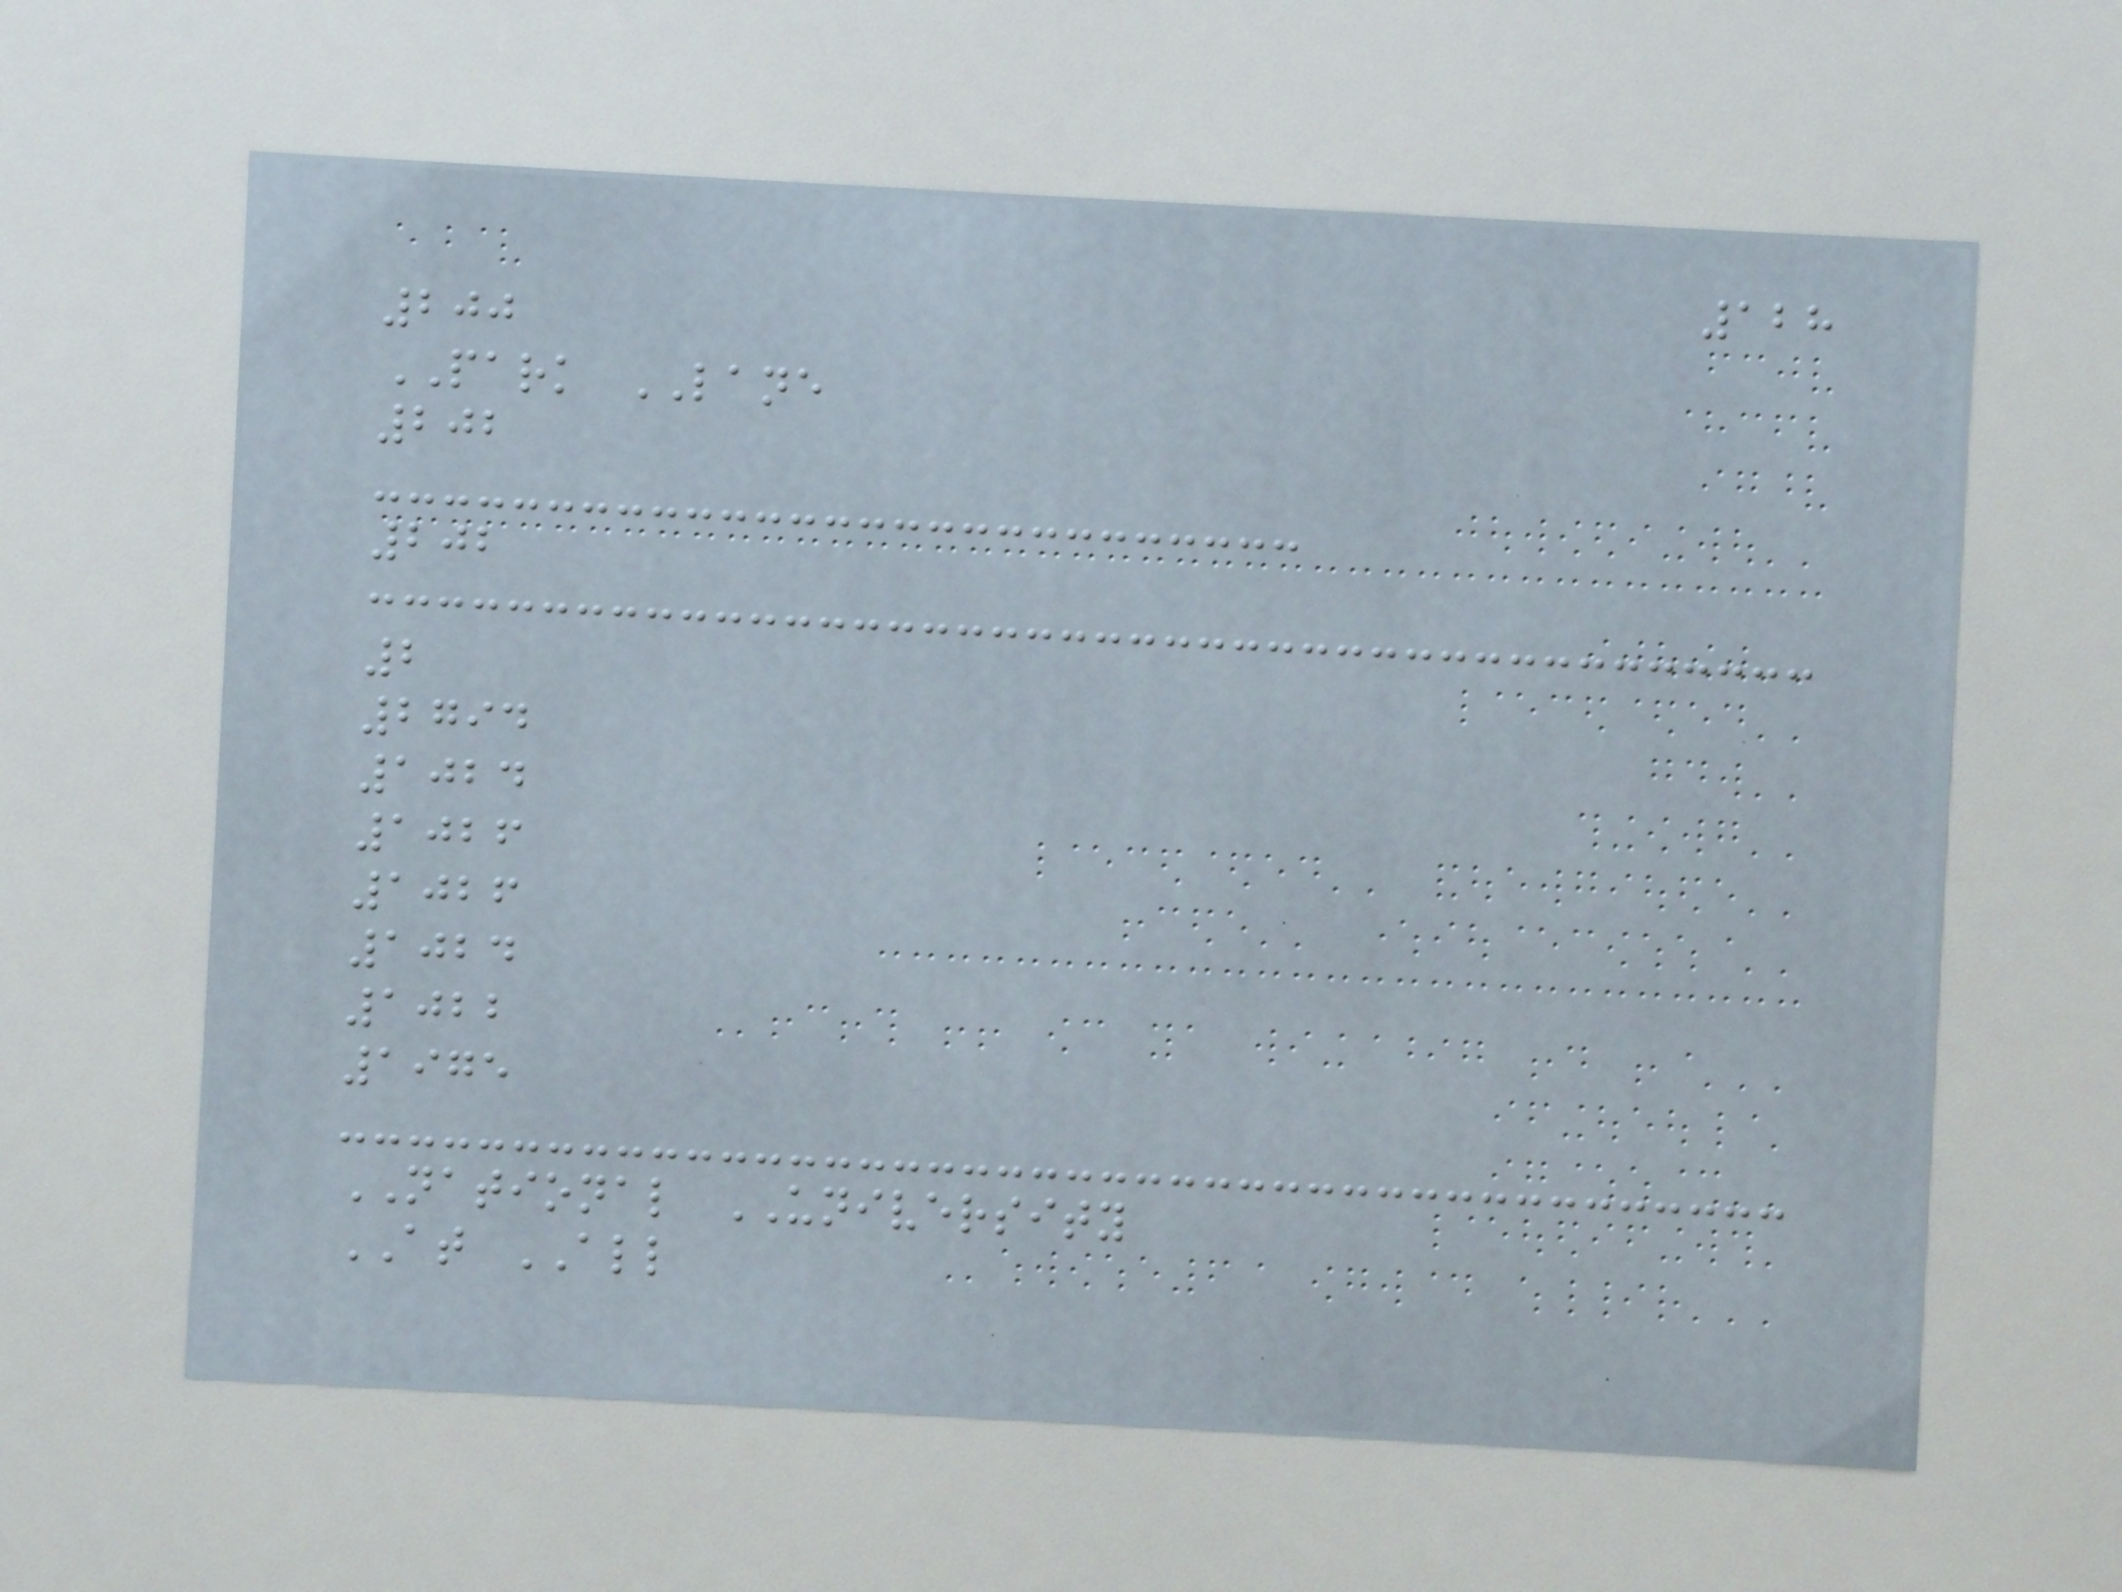128
200
PARK LANE
202
202
2
2794
1024
1026
1026
1024
1022
1975
NATIONAL UNIVERSITY
AT ALL
